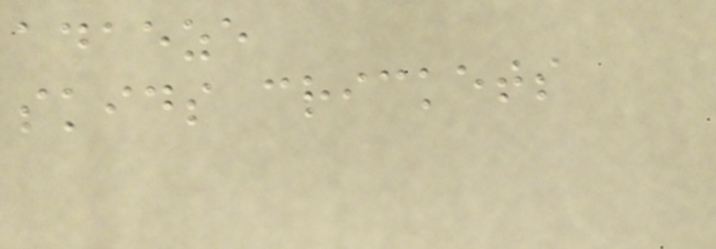adaeze
skids crickets
